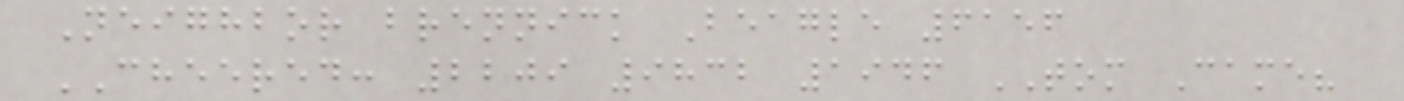Neighbor brennick Beagle 6156
CHEERED: 2209 9832 1946 TOM Came?
